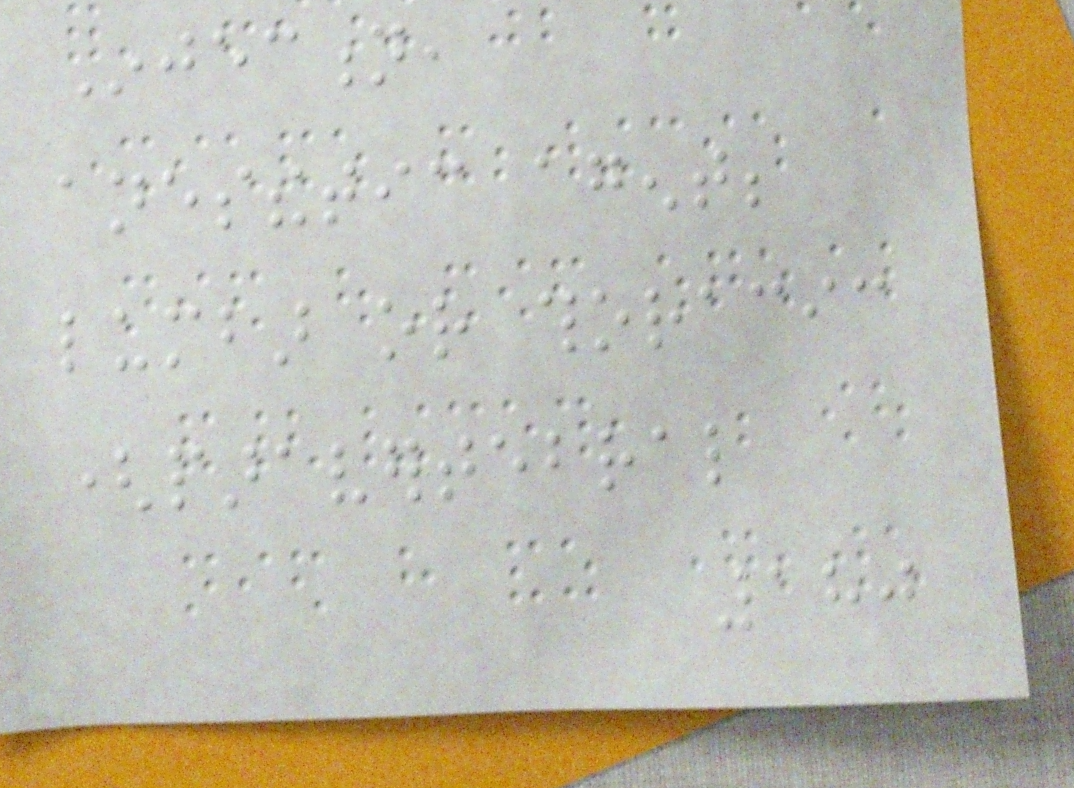Injection,
anesthetic agent;
lumbar or thoracic
(paravertebral
180
